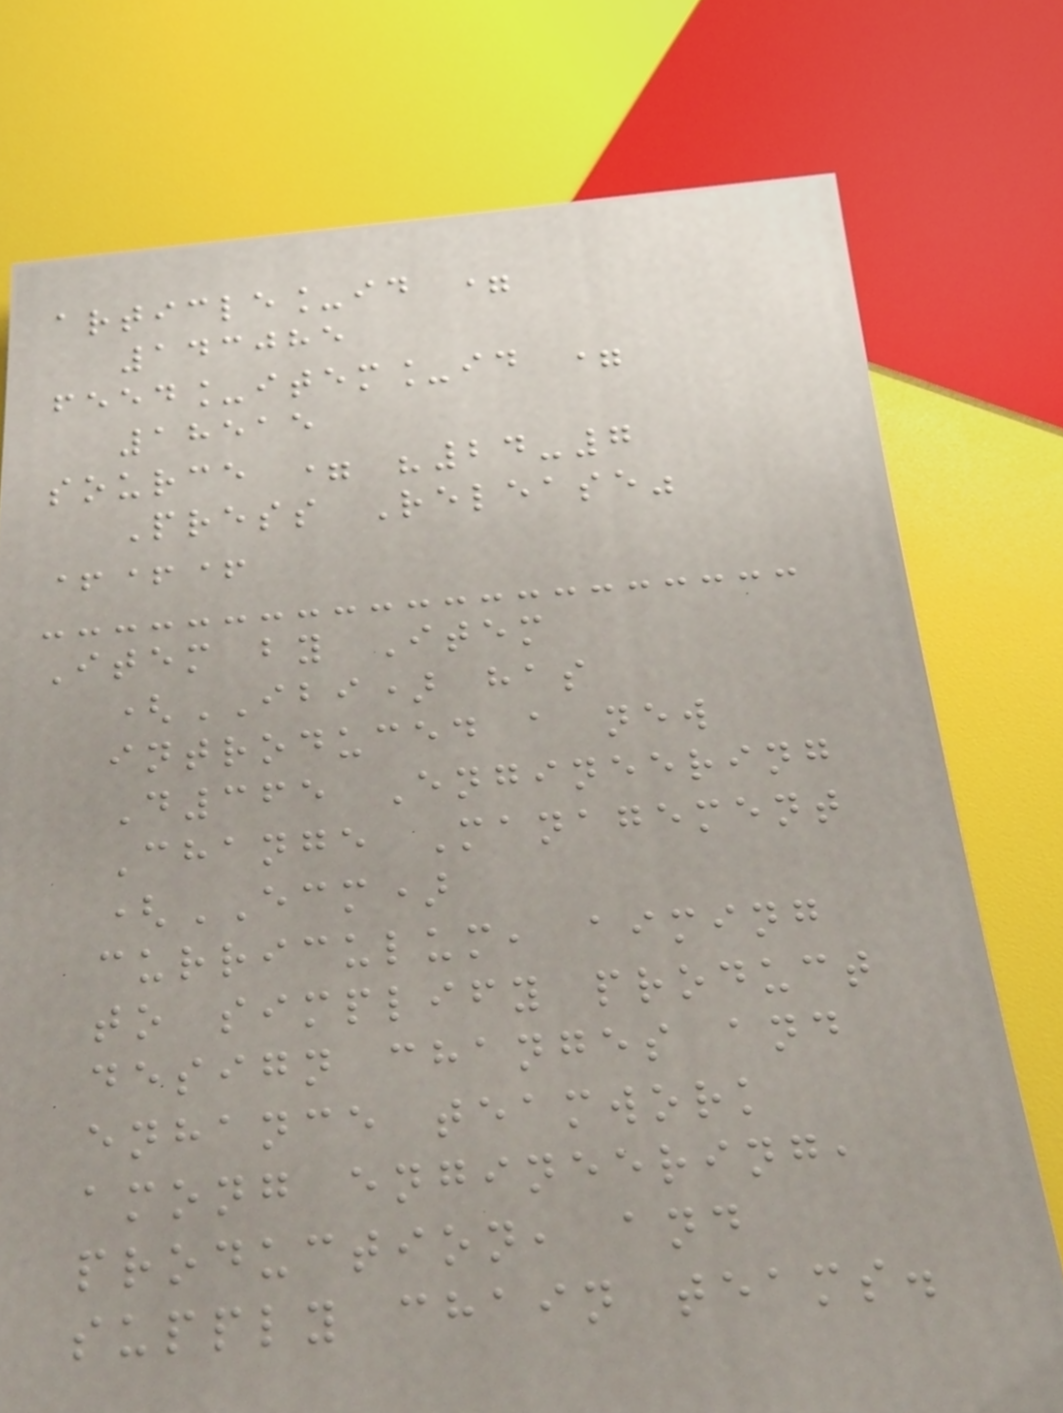article_id =
143085
feed_item_id =
18515
source = "24-7
Press Release"
+++
Item by Item
(IBI) has
introduced a new
D365 Engineering
Change Management
(ECM)
curriculum, aiming
to simplify product
design changes and
enhance teamwork
among engineering,
production, and
supply chain teams.
